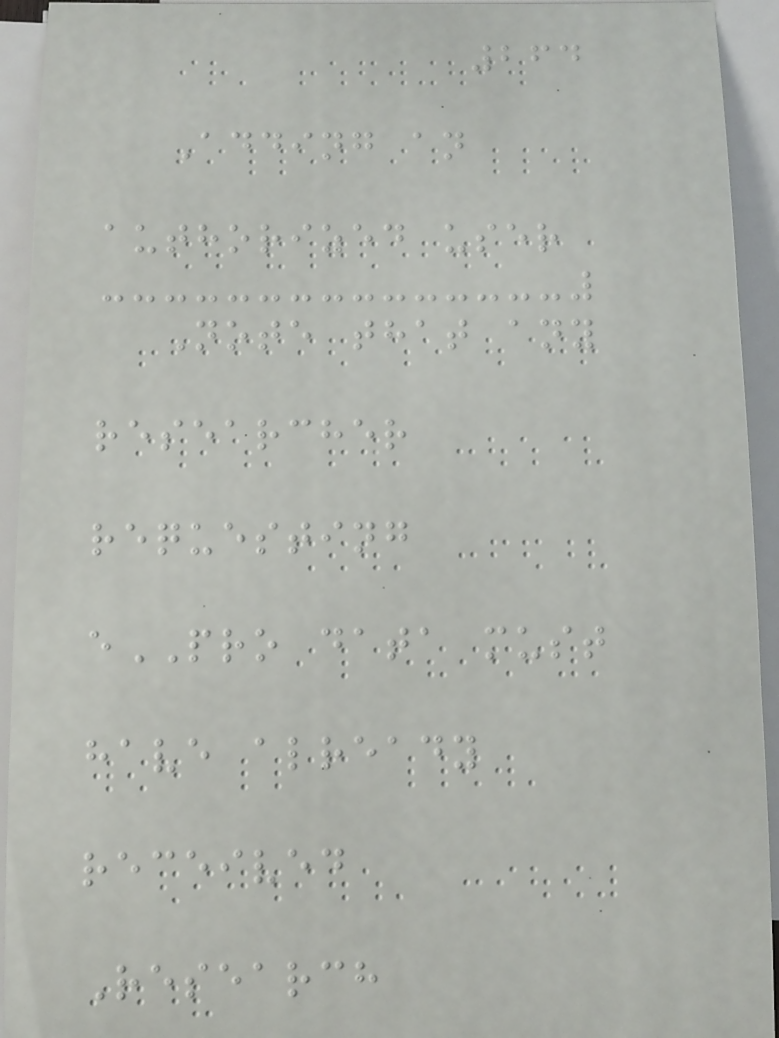264
Adding an
authorized user
Note that any
researcher
requesting
ePRO data must
have already
received
Research
